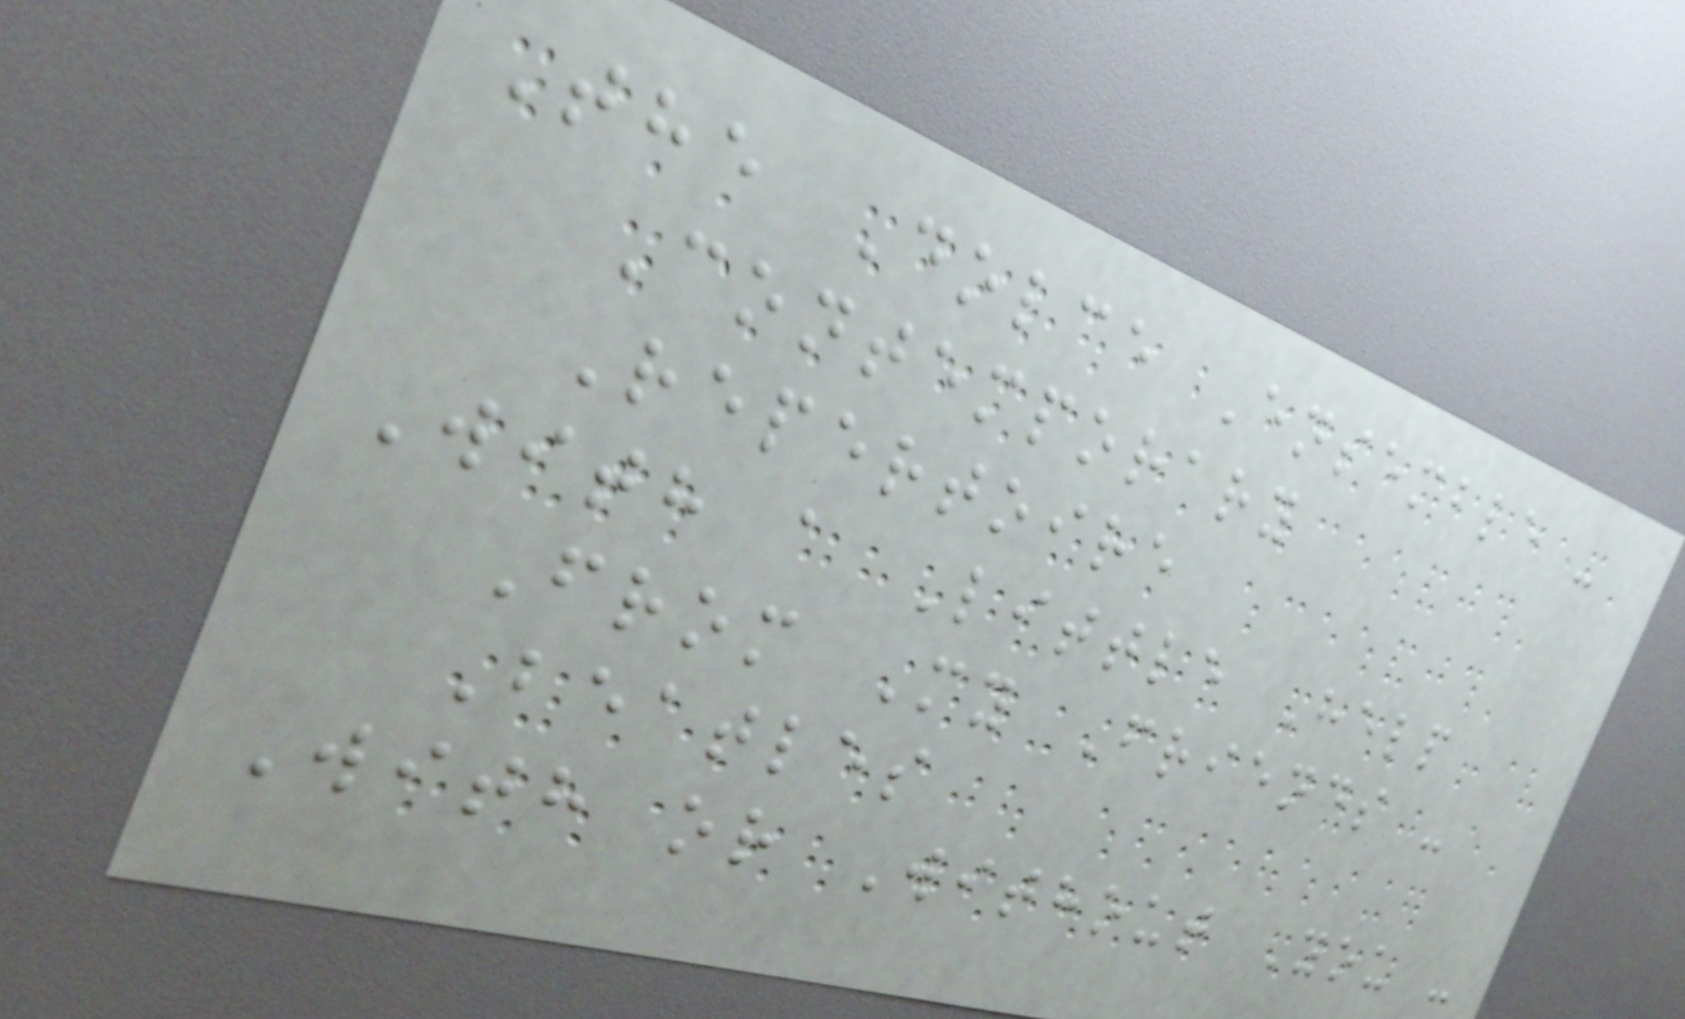The Dolce Ensemble -
Contemporary
Repertoire
With a Little Help
From My Friends -
Beatles
With or Without You -
